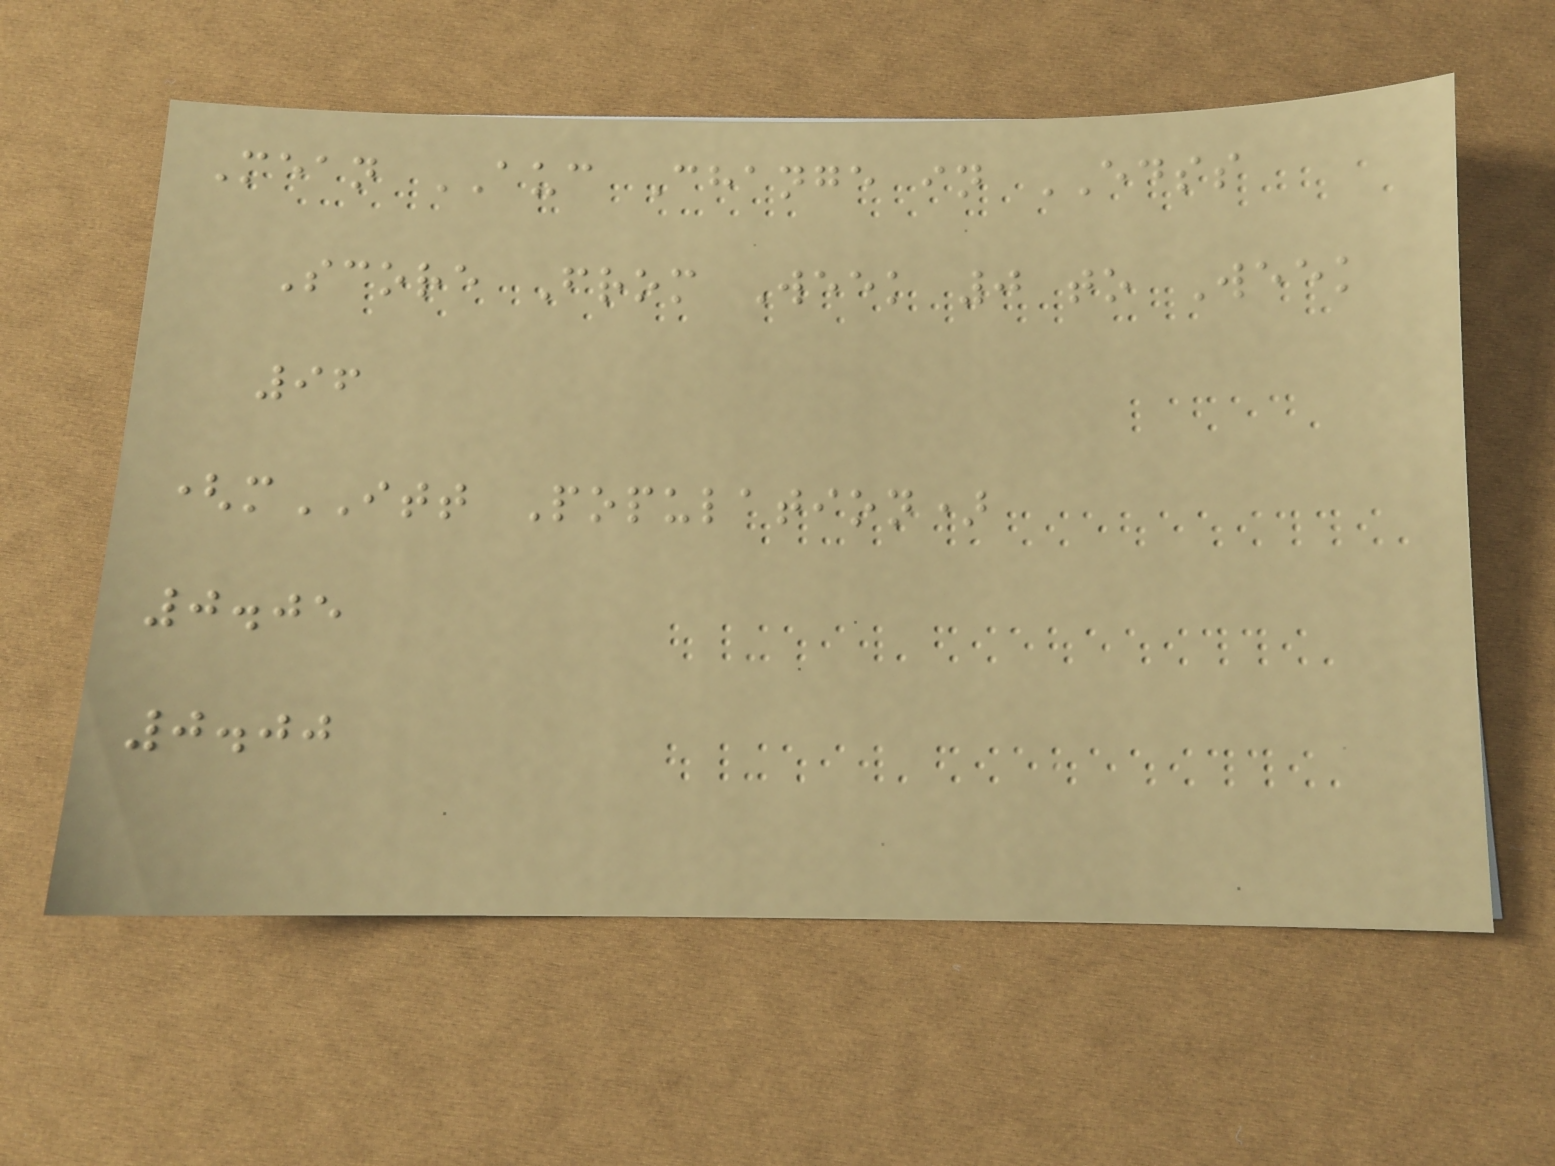Mean AUC Change in EDSS
Score From Week 0 to Week
96
(mITT Population)
0.05
0.00
